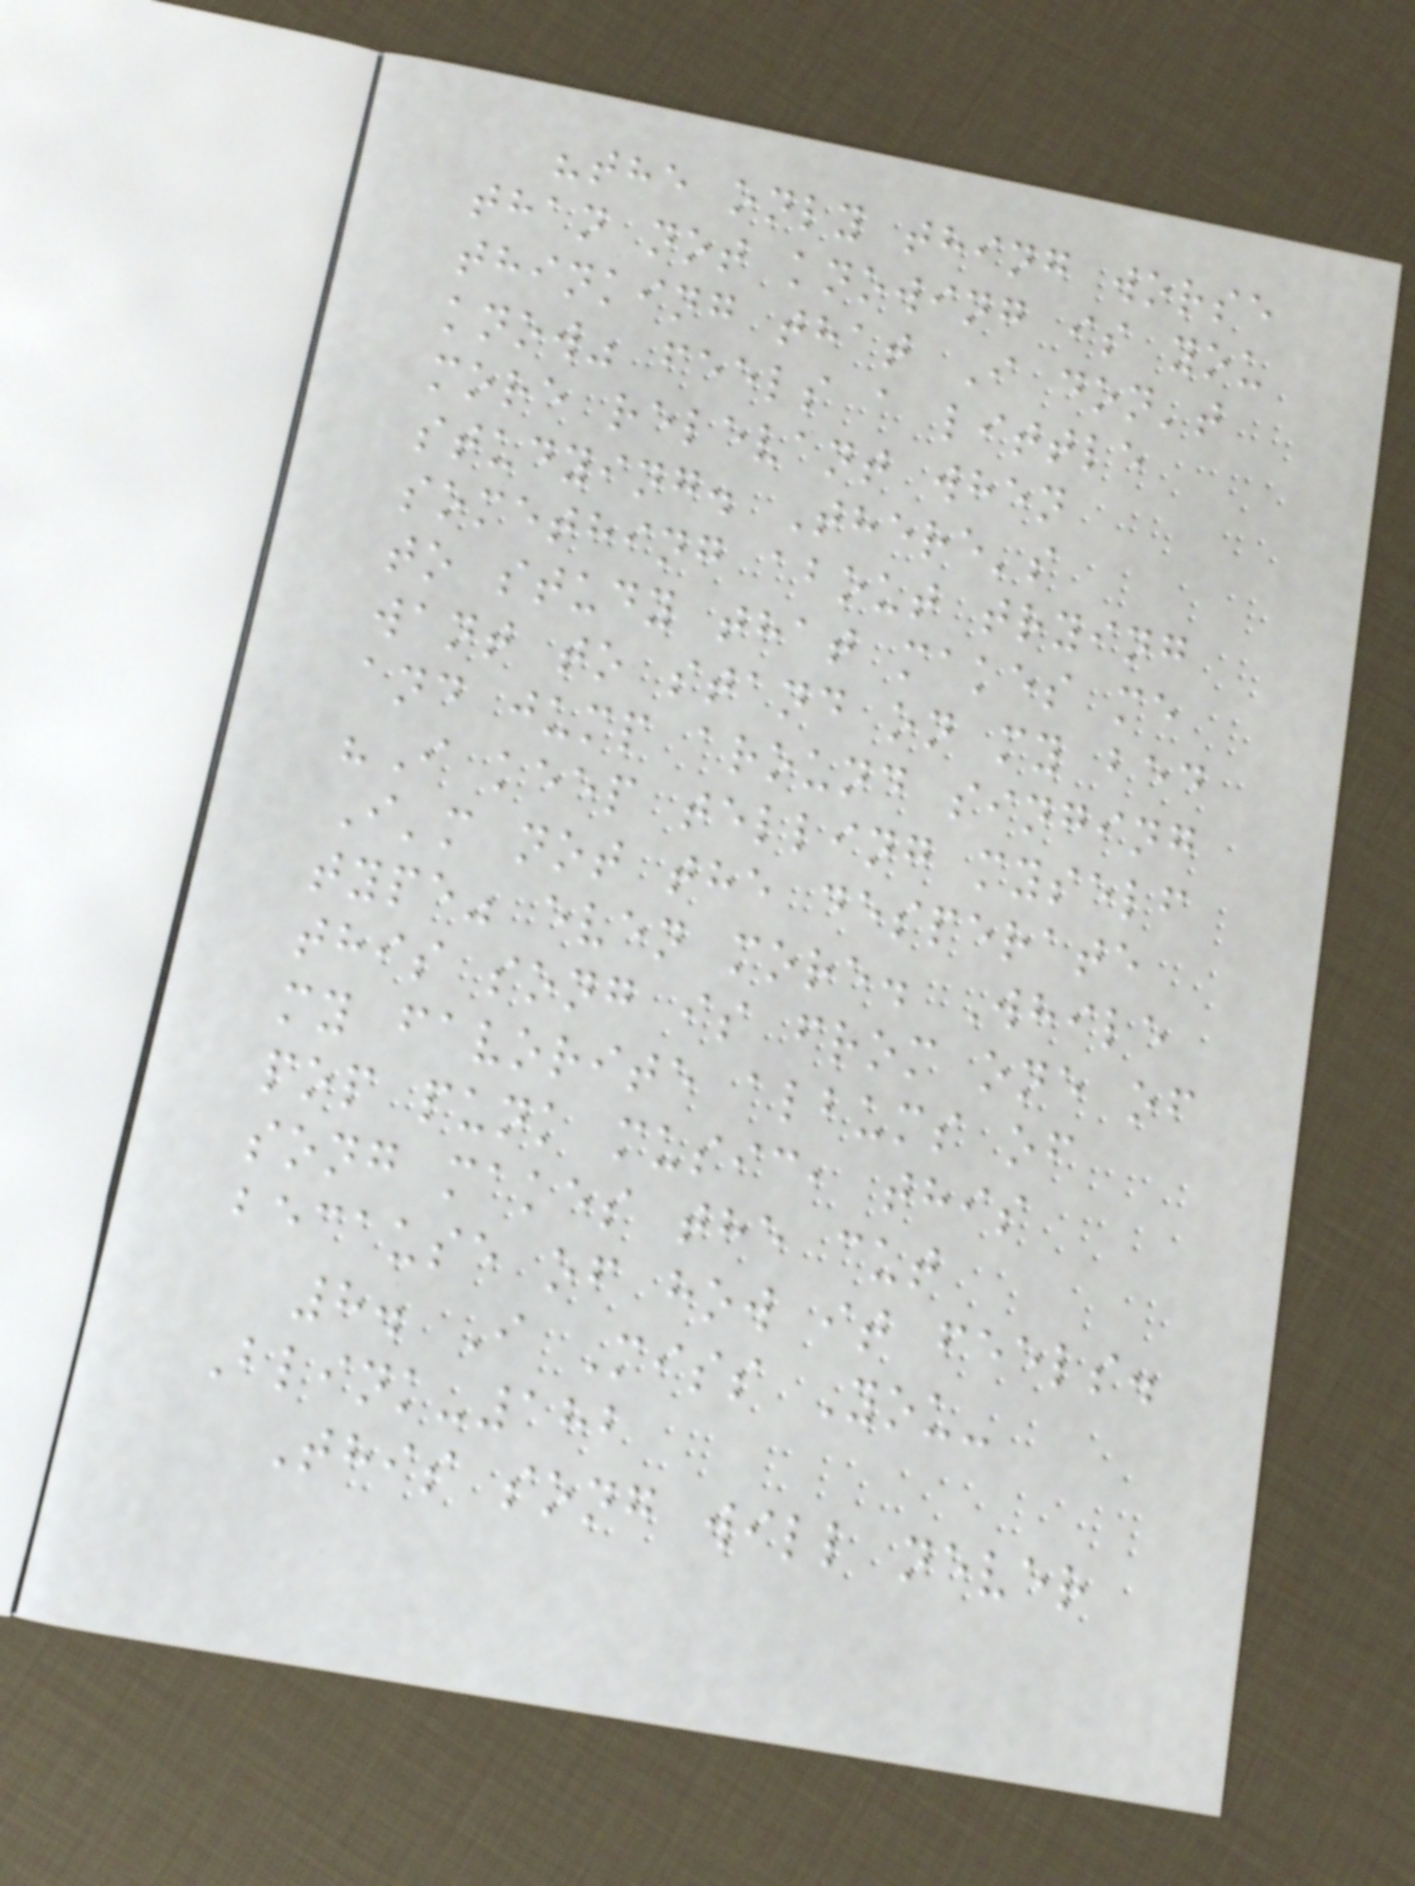"the only thing worse
than not knowing is you
thinking that I don't
know" feels a little
more relevant when
studying. There's
something about trying
to study that makes me
want to stand on my bed
and jump around singing
"I keep telling myself
I'm not the desperate
type" even more. While
this song is from one of
my favorite albums of
pop punk music, this
song makes the cut
because of how it feels.
8. I Miss You-
Blink-182
This song will never
